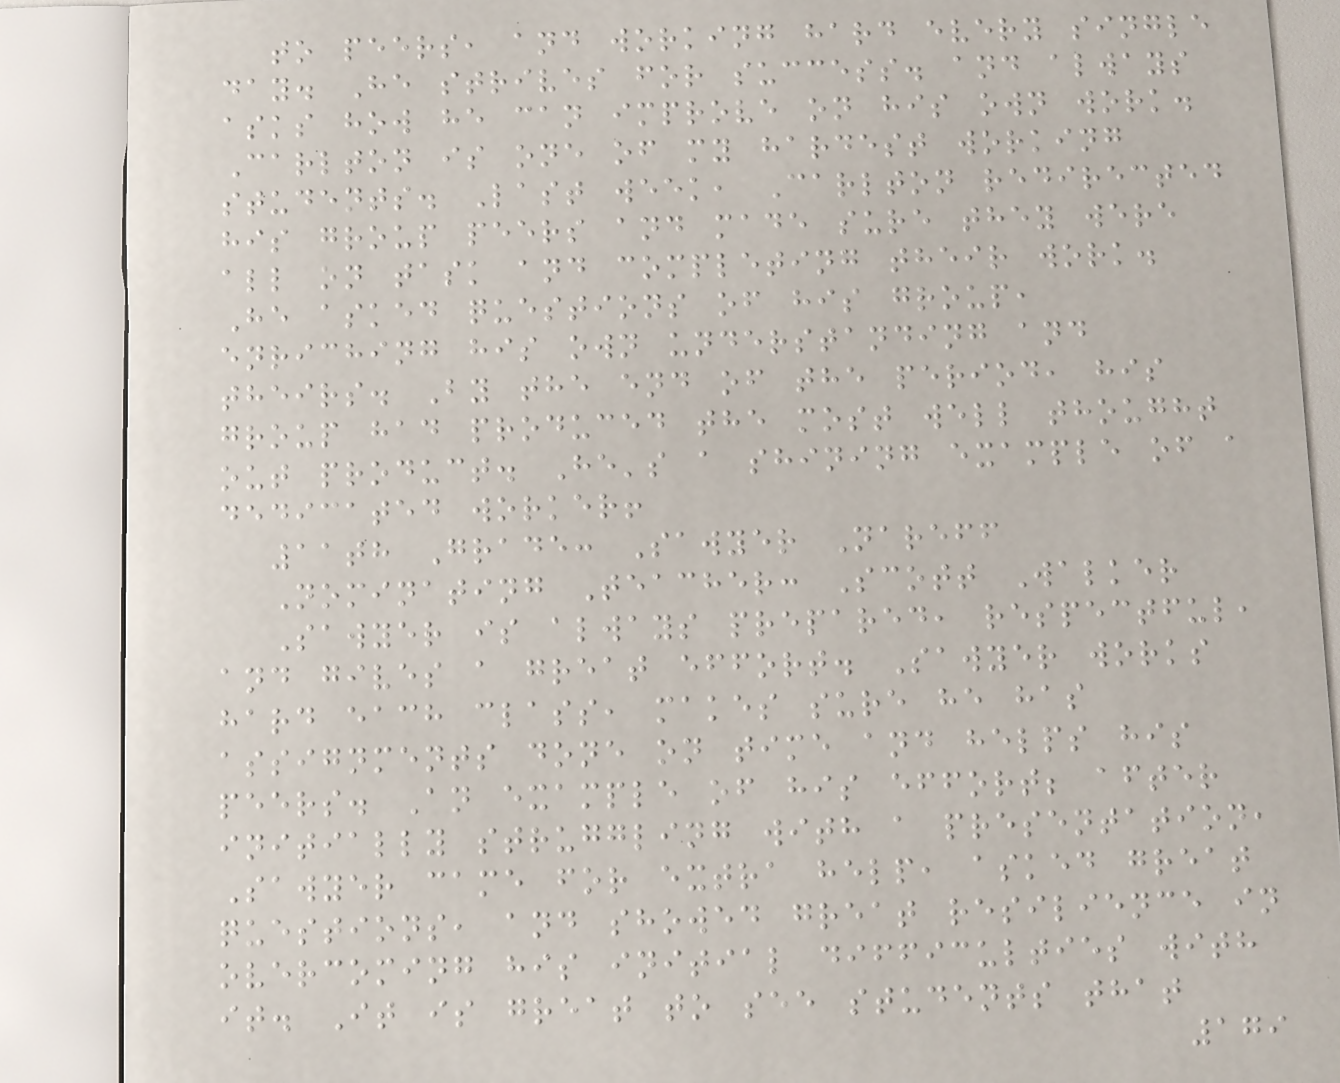to peers, and working hard every single
day. He strives for success. and always
asks how he can improve on his own work.
Carlton is one of my hardest working
students. Last week, Carlton redirected
his group peers and made sure they were
all on task and completing their work.
He asked questions of his group,
enriching his own understanding and
theirs. By the end of the period, his
group had produced the most well thought
out product. He's a shining example of a
dedicated worker!
11th Grade: Sawyer Nareff
Nominating Teacher: Scott Walker
Sawyer is always prepared, respectful,
and gives a great effort. Sawyer works
hard each class, makes sure he has
assignments done on time and helps his
peers. An example of his effort; after
initially struggling with a presentation,
Sawyer came for extra help, asked great
questions, and showed great resilience in
overcoming his initial difficulties with
it. It is great to see students that
179
